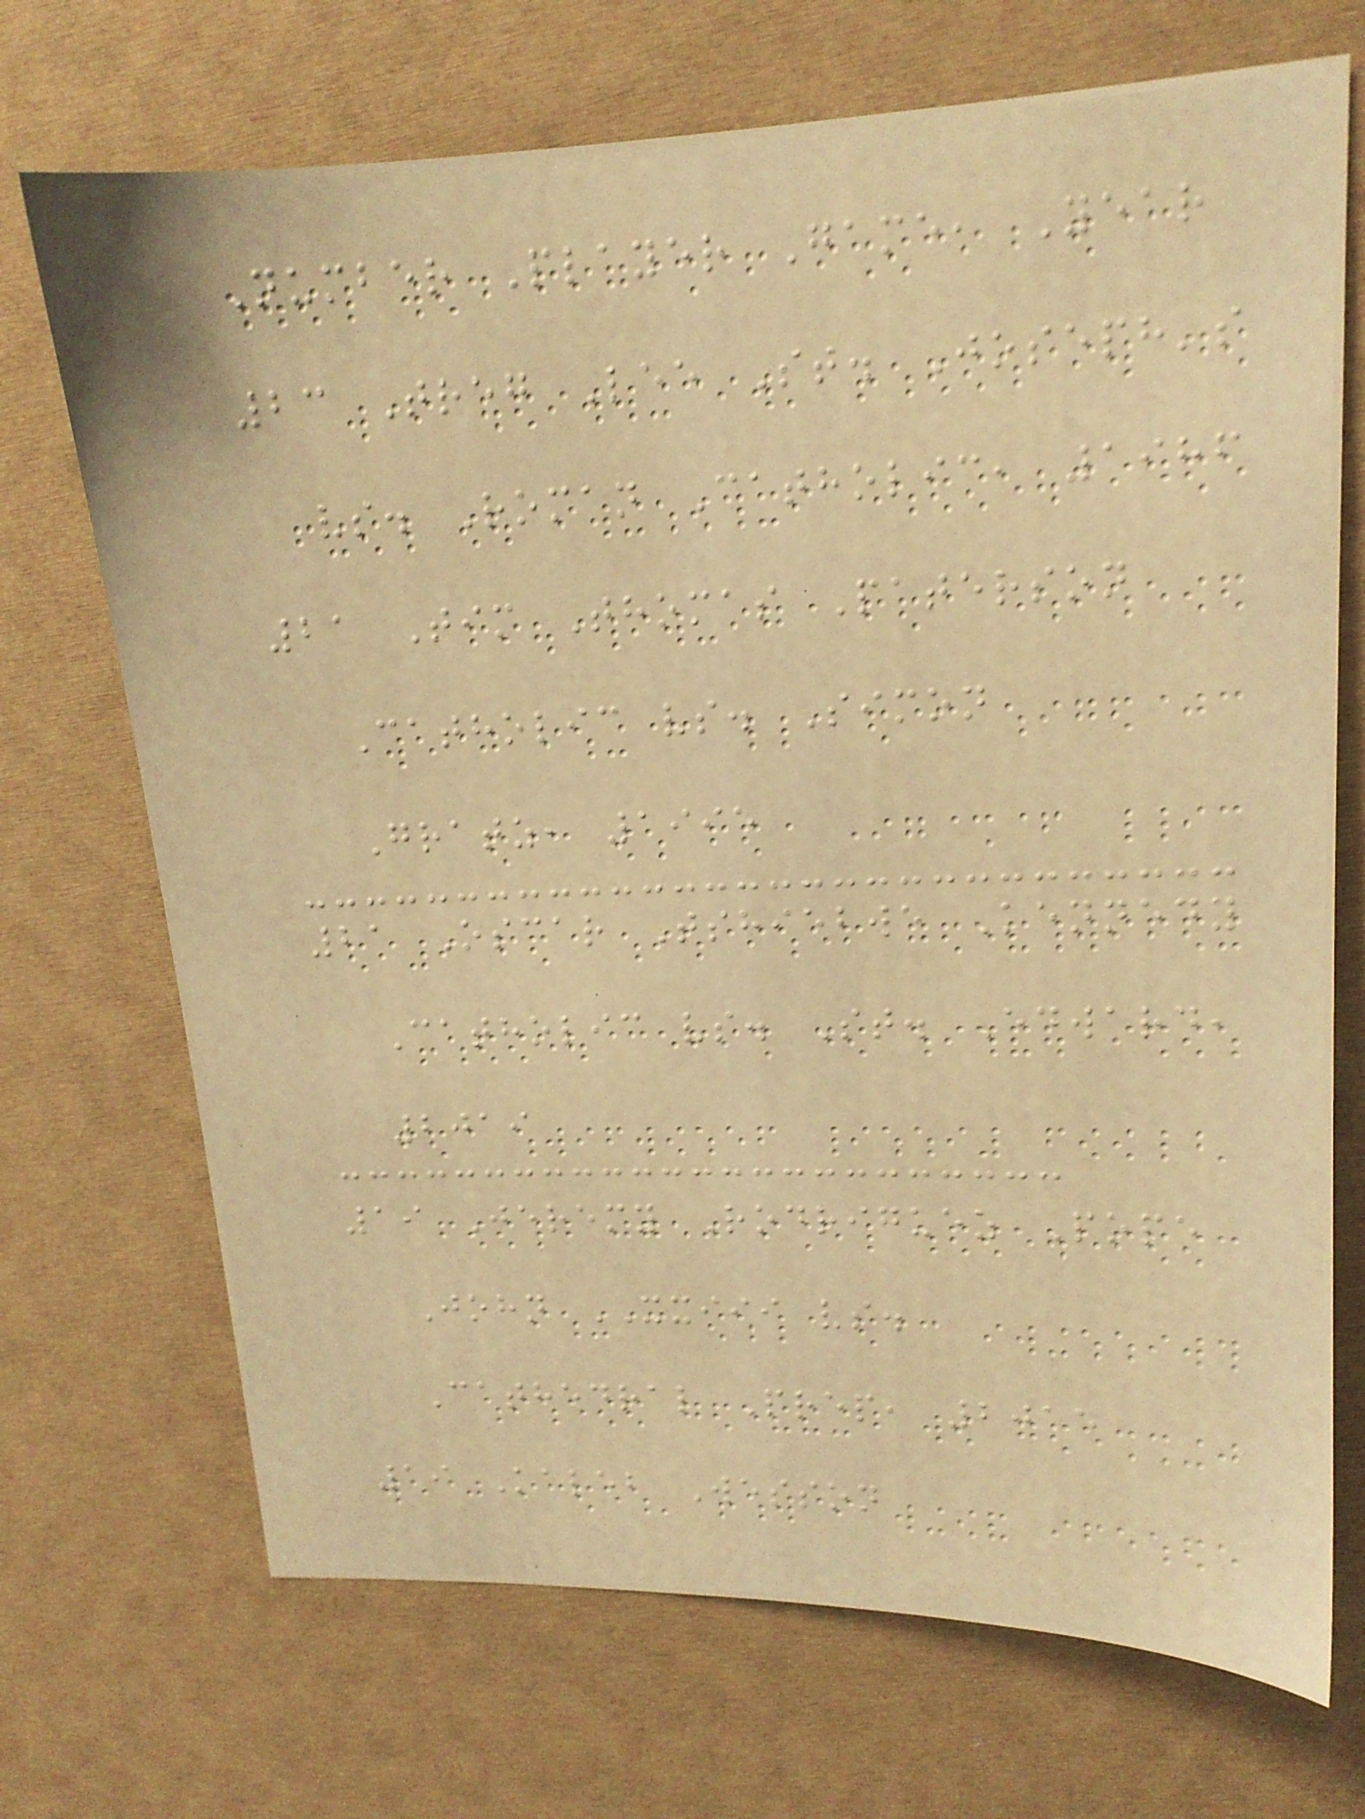Number Player Game, Year
23 Treg Lee St. Joseph's
vs. Roman Catholic, 1986
21 Tim Thomas Paterson
Catholic vs. Simon
Gratz, 1995
21 Oscar Tshiebwe Kennedy
Catholic vs. St. Edward,
2019
19 Jeremy Rodriguez Pope
John XXIII vs.
Cathedral Prep, 2015
19 Kaleb Wesson
